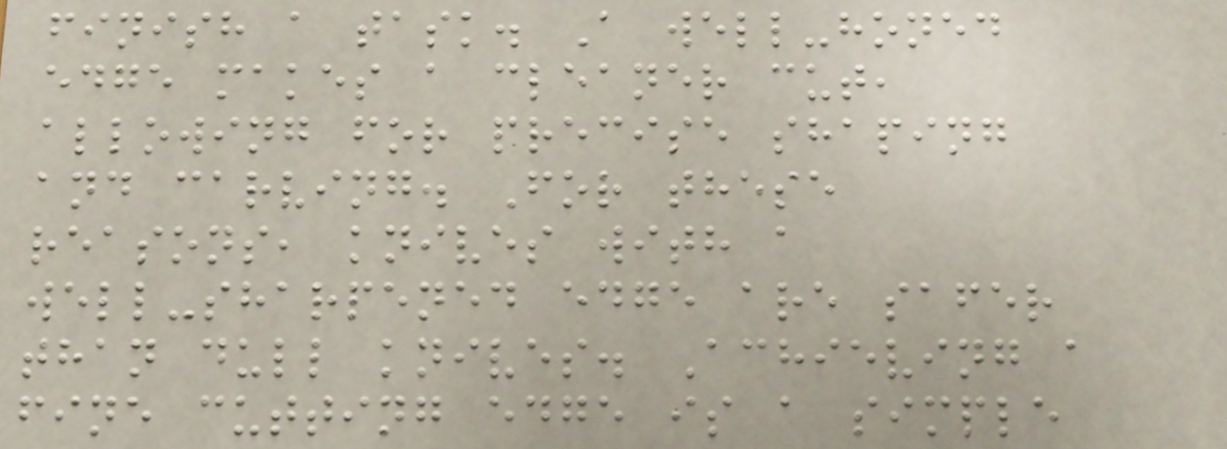finish a task. A well-honed
edge makes a cleaner cut,
allowing for precise shaping
and carving. For these
reasons, knives with a
well-sharpened edge are safer
than dull knives. Achieving a
fine cutting edge is a simple
